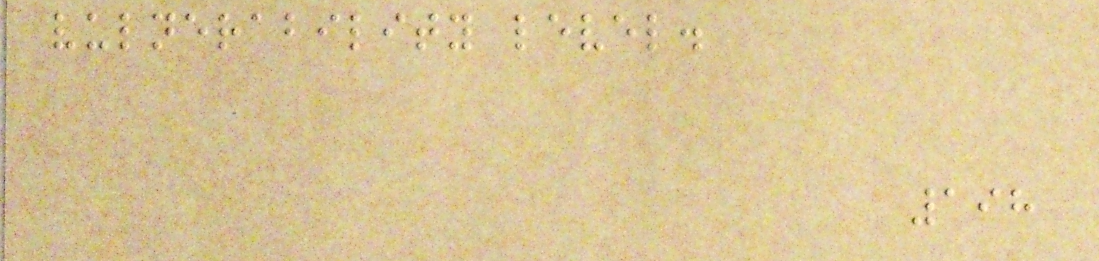vulnerability level.
198
